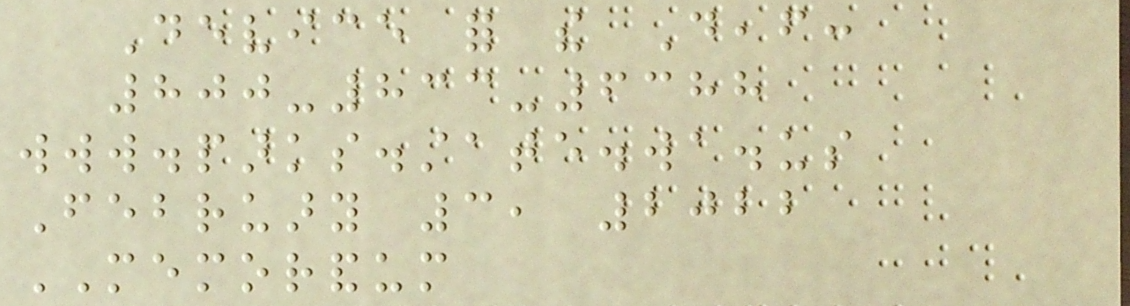Device for the Deaf:
800-833-6388
www.parks.state.wa.us
February 3, 2022
MEMORANDUM
